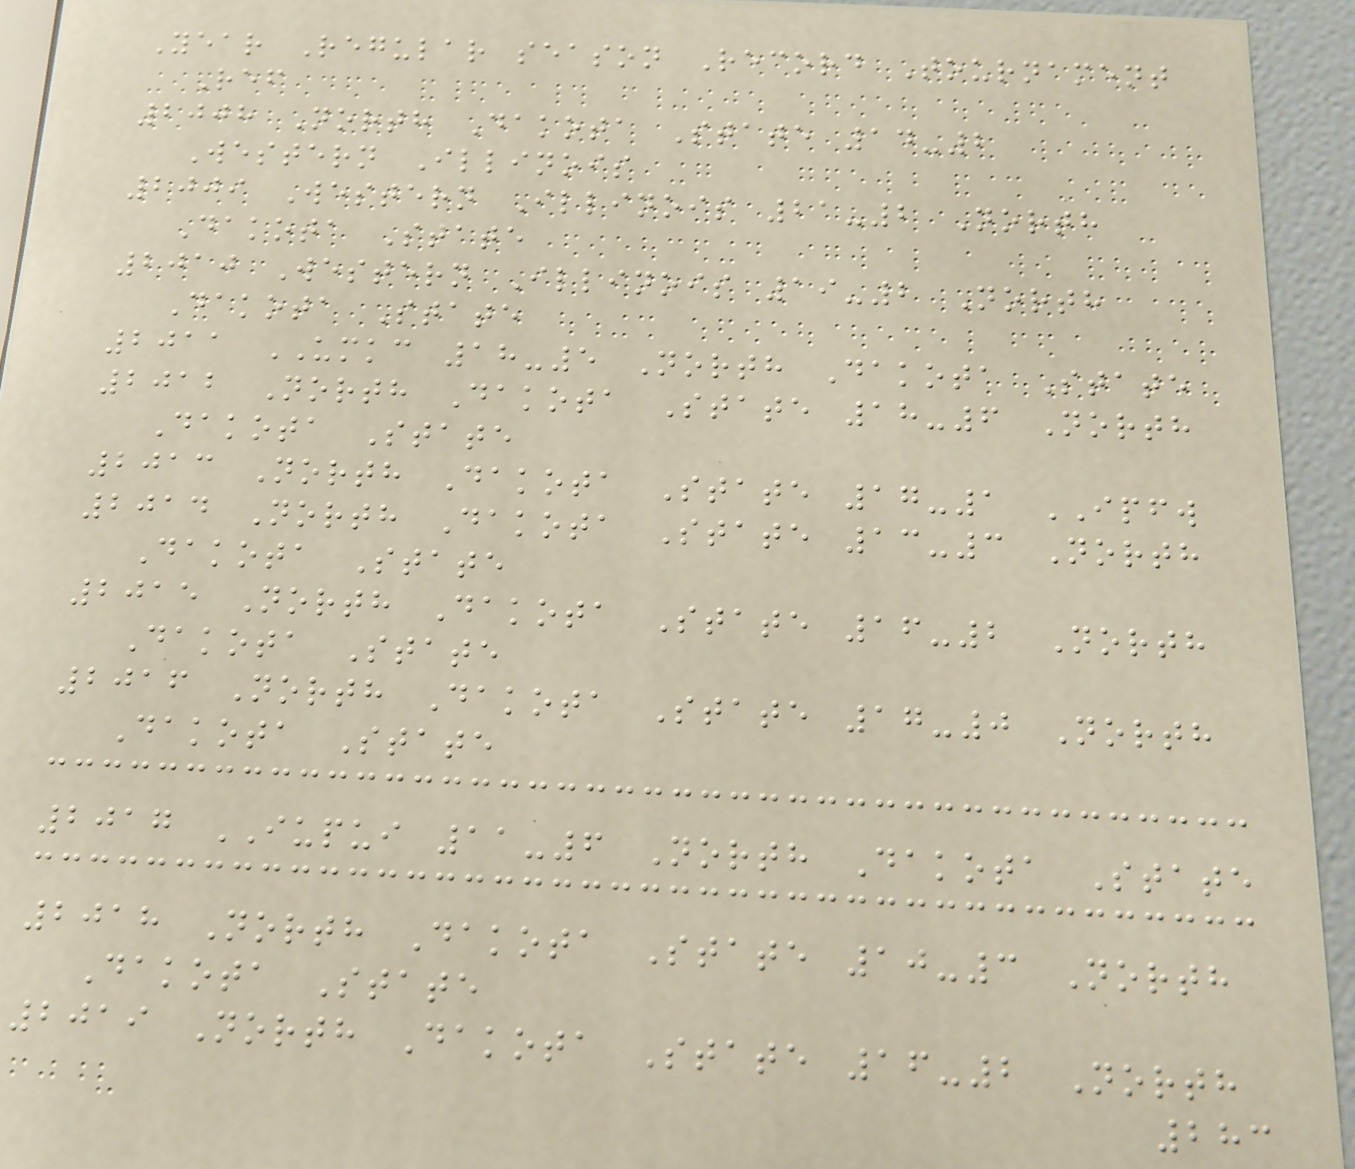Year Regular season Record Tournament
Ref
2008 North Dakota State 14-2
Western Illinois
2009 Western Illinois 21-2 North
Dakota State
2010 Western Illinois 19-2 North
Dakota State
2011 UMKC 18-5 North Dakota State
2012 North Dakota State 18-6 North
Dakota State
2013 North Dakota State 17-1 IPFW
2014 North Dakota State 13-3 North
Dakota State
2015 North Dakota State 16-2 North
Dakota State
2016 North Dakota State 17-0 North
Dakota State
2017 IUPUI 11-6 North Dakota State
2018 North Dakota State 10-3 North
Dakota State
2019 North Dakota State 16-2 North
283
